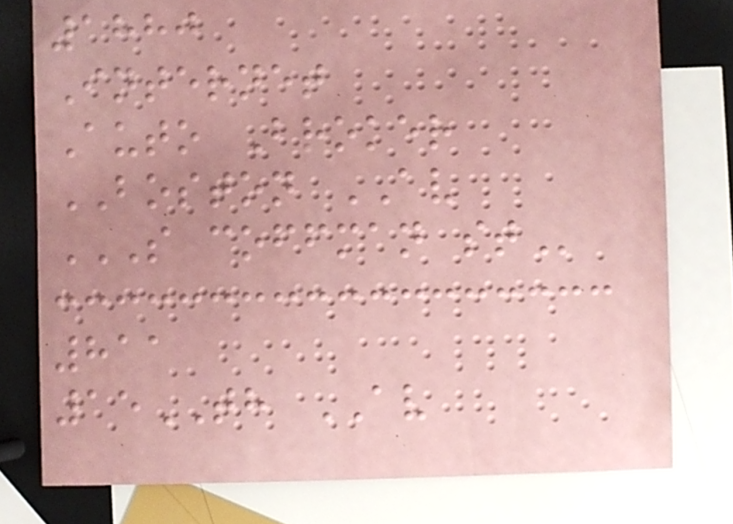1880
Internet
Auto Broker
BOSTON AV
S COFFMAN ST
811
15TH AV
